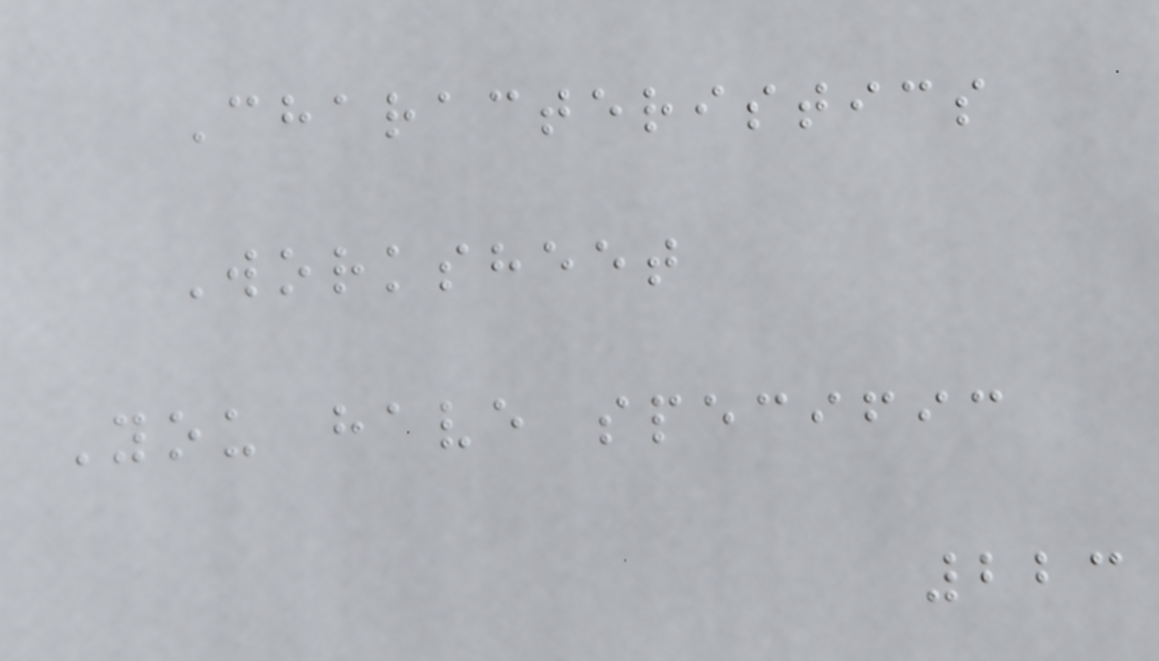Characteristics
Worksheet
You have specific
223
